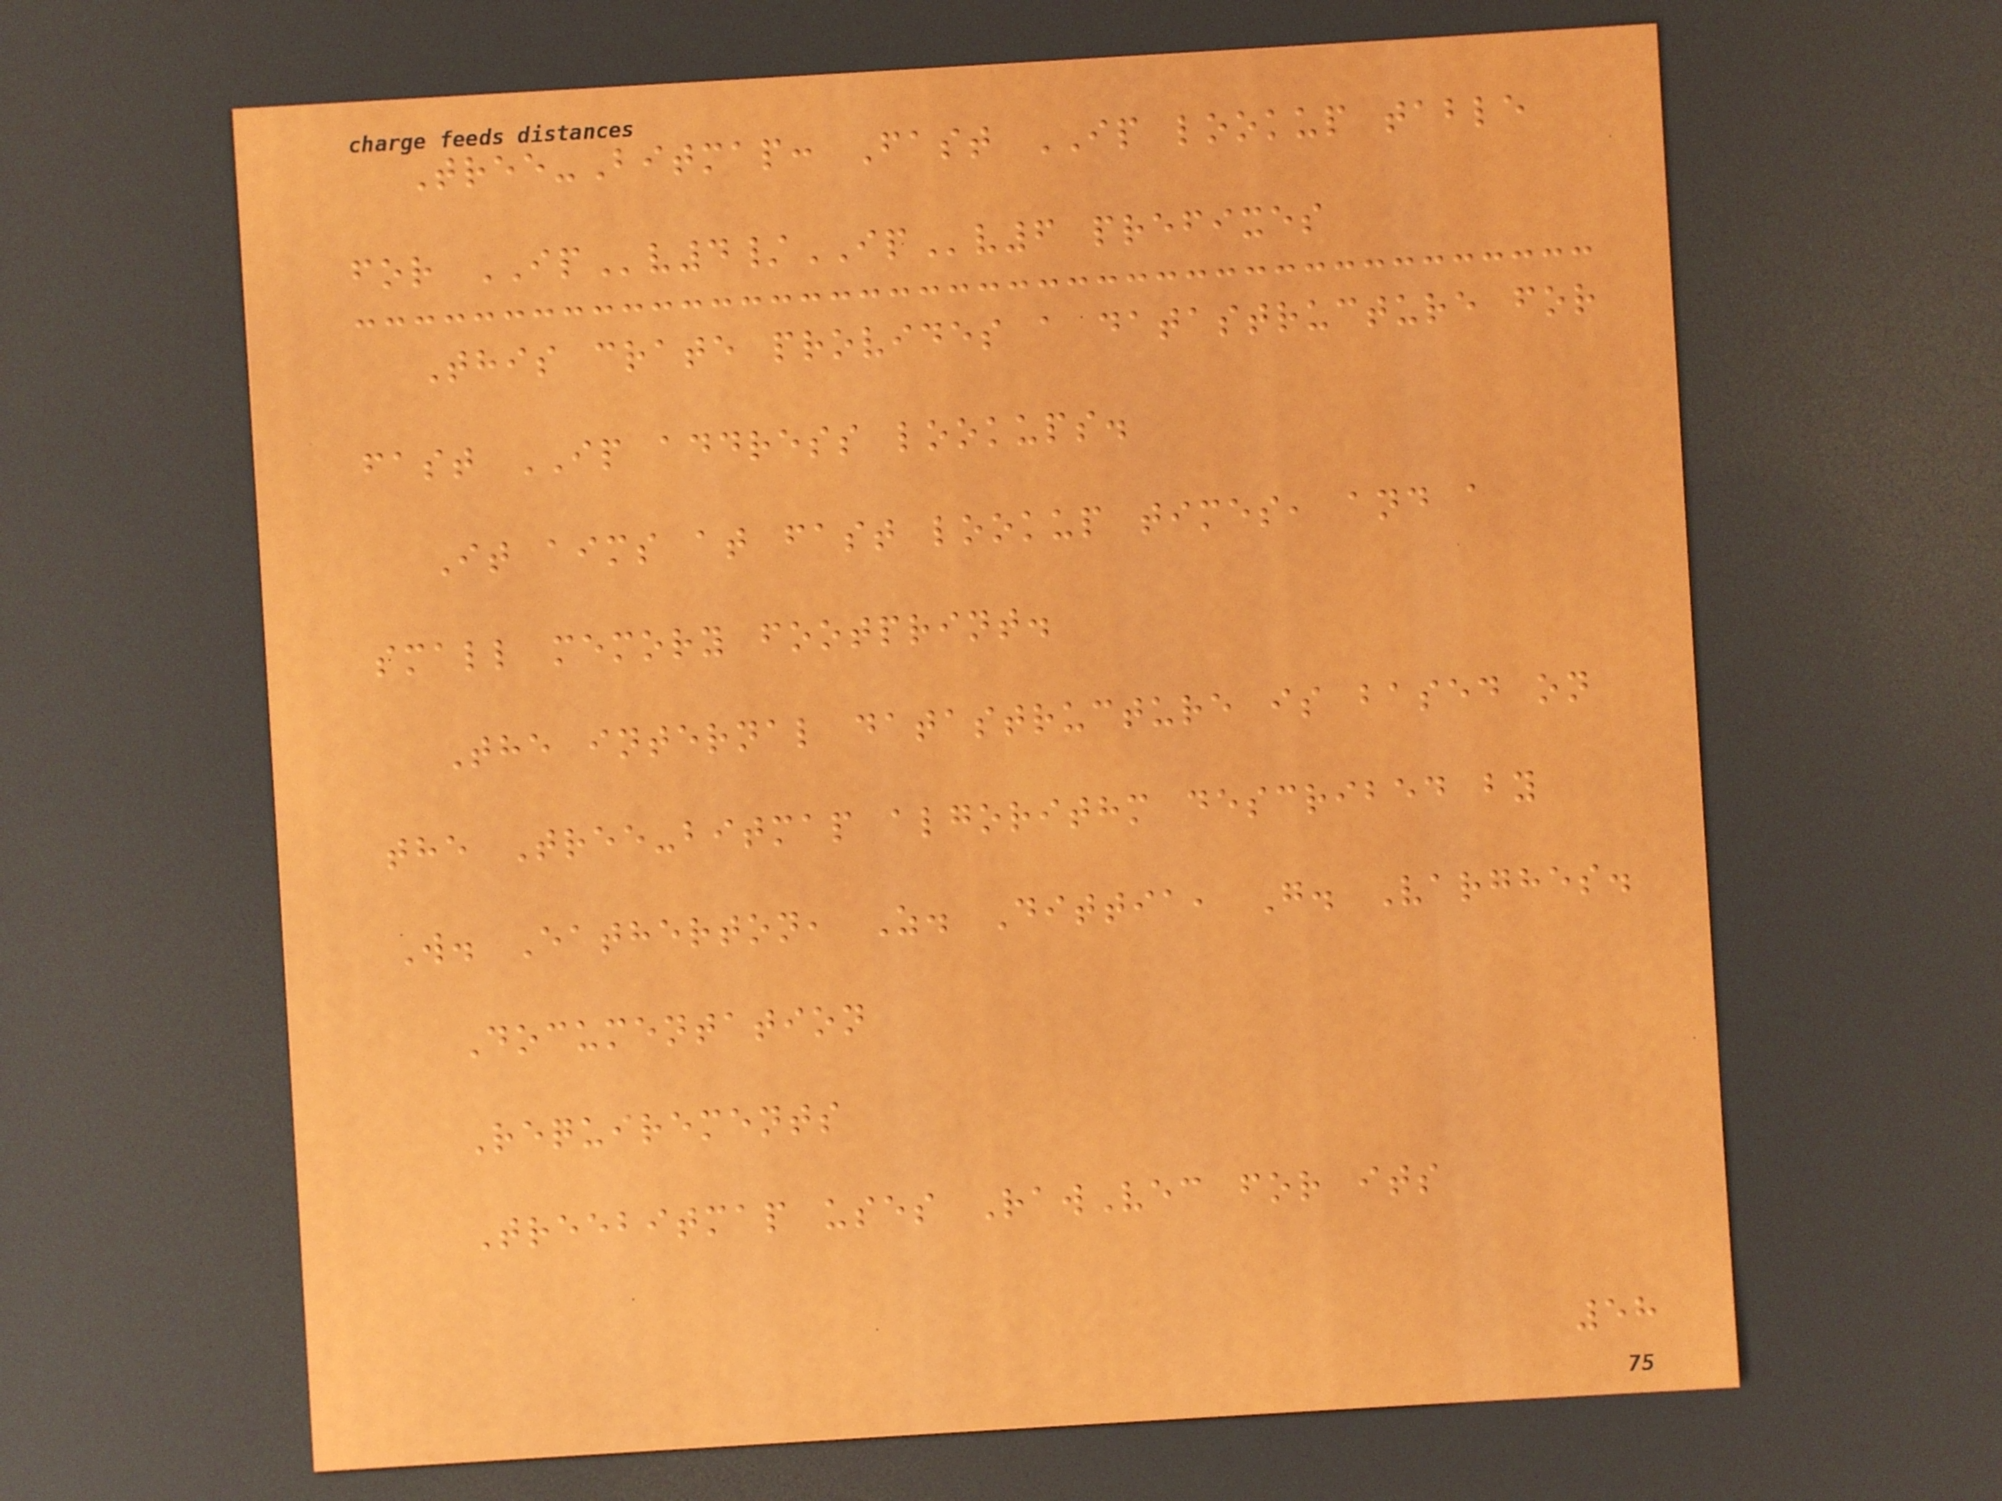Tree-Bitmap: Fast IP lookup table
for IPv4/IPv6 prefixes
This crate provides a datastructure for
fast IP address lookups.
It aims at fast lookup times, and a
small memory footprint.
The internal datastructure is based on
the Tree-bitmap algorithm described by
W. Eatherton, Z. Dittia, G. Varghes.
Documentation
Requirements
Treebitmap uses RawVec for its
58
